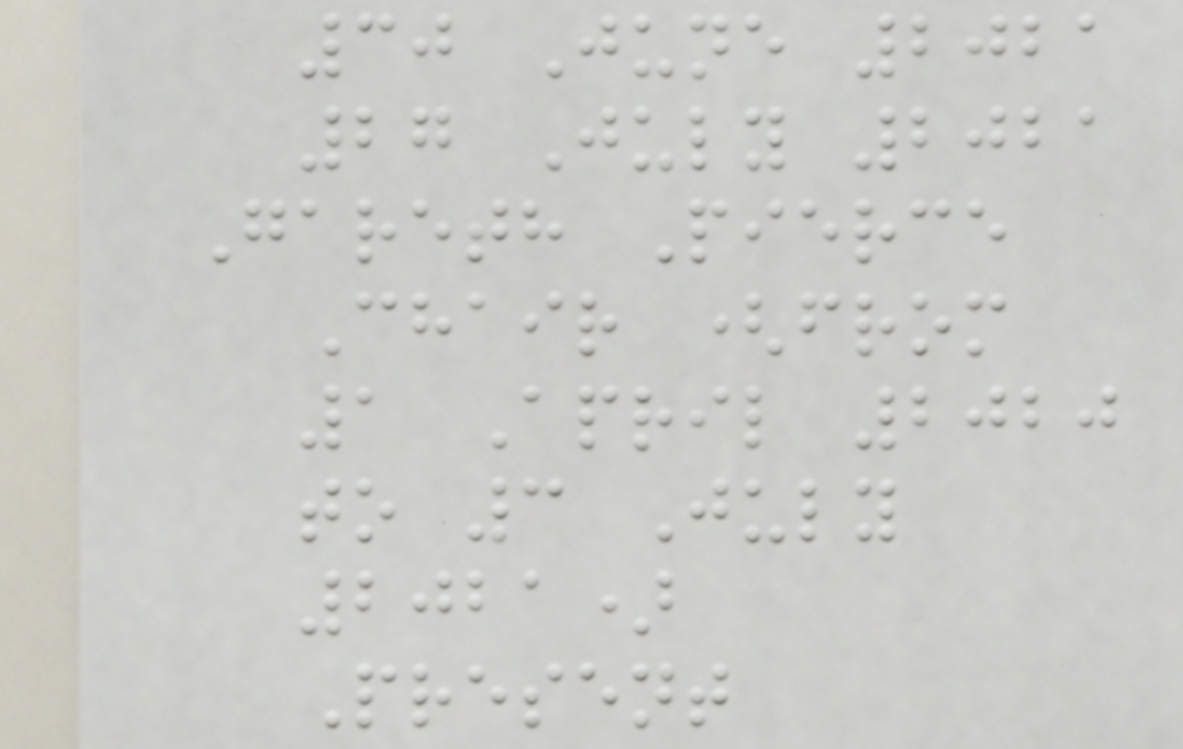30 June 2021
27 July 2021
Gareth Pierce
Chair (from
1 April 2020
to 3 July
2021)
Present
